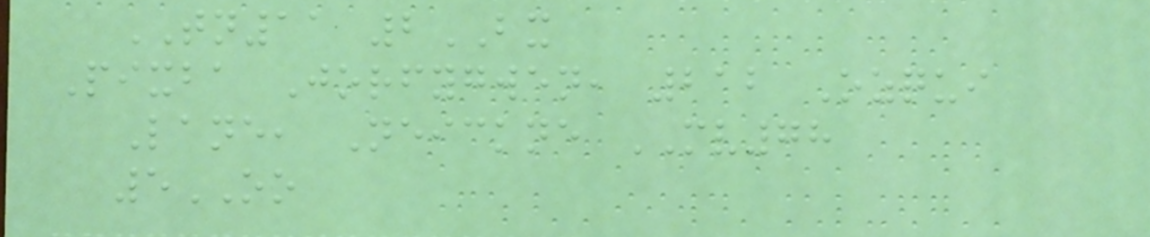TN11 2BX
Pixba Jorfygwen, 212 Ozqui
Lane, Neickne MV78
5OO
